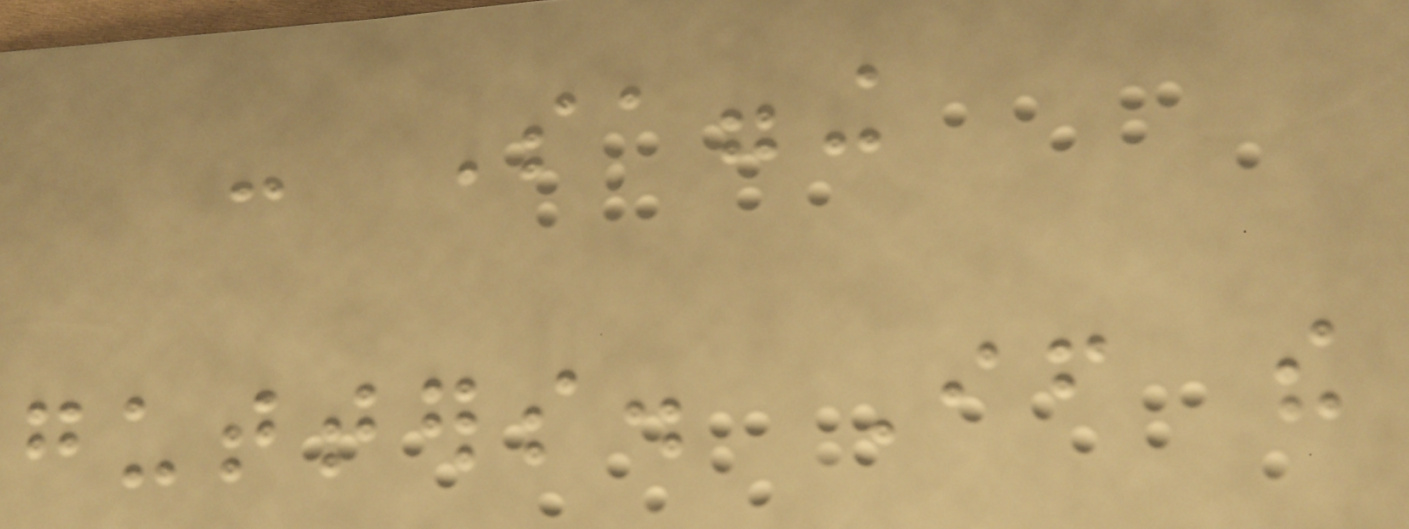- Sagging
gutters. If the
